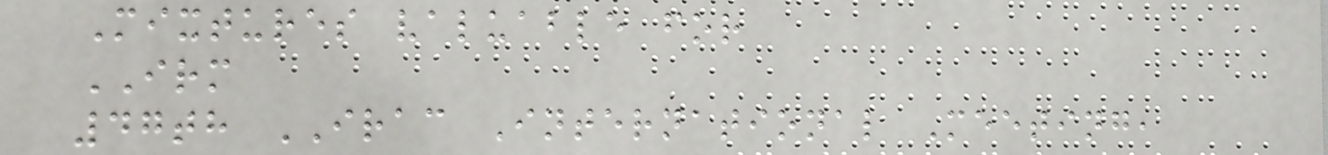Mixtures valuable for
IRM
47th IRAC International Meeting,
